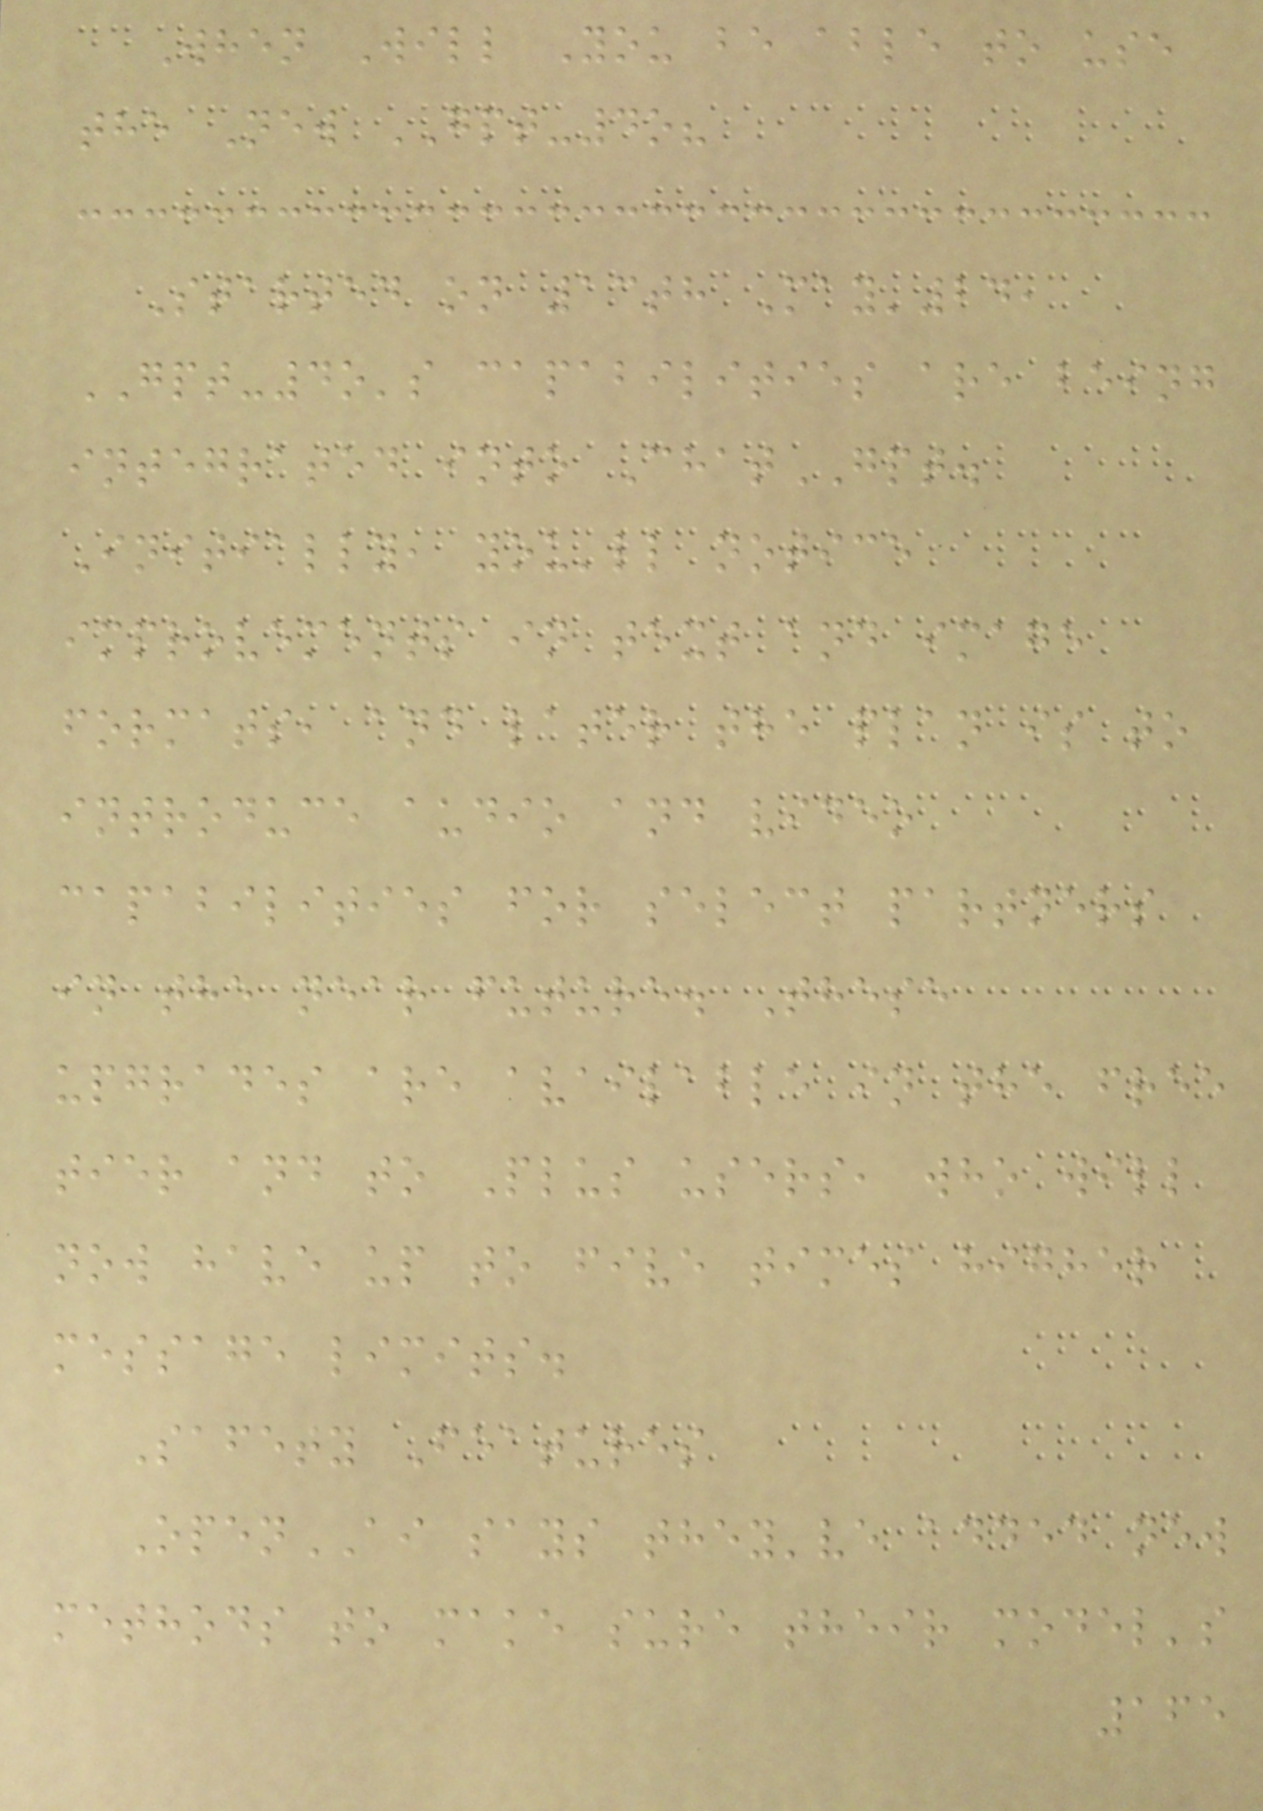When Will You be able to use
the New GPT-4o?
Started on 13th May'24,
GPT-4o's capabilities are being
integrated into ChatGPT.
Initially, you'll notice
improvements in text and image
formats, and later the plan is to
introduce audio and video
capabilities for select partners
in the near future. These
upgrades are available in the free
tier and to Plus users, who will
now have up to five times higher
message limits.
Safety Features
OpenAI says they've added new
methods to make sure their model's
165
